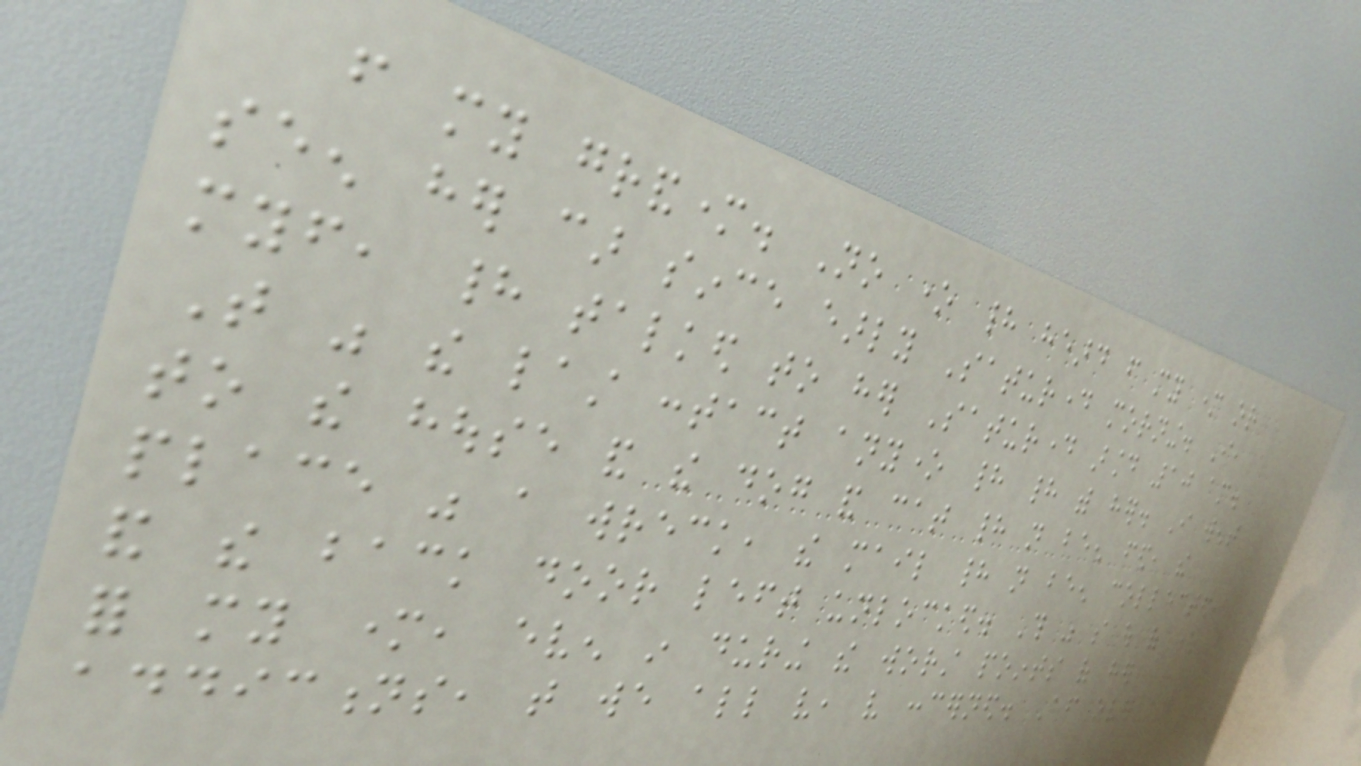from my grandmother. No one had heard from my mother or
seen her car since early Saturday morning. I,
myself, had talked to her Saturday around 10 am.
That was the last contact anyone had had with her. I went
to the house and the dog and cat had not been fed, the
place was a wreck, the mail had not been collected,
and the back door left unlocked. This was so out of character
for my mother, even in during the worst points of her
addictions, that we all very, very concerned. After over an
